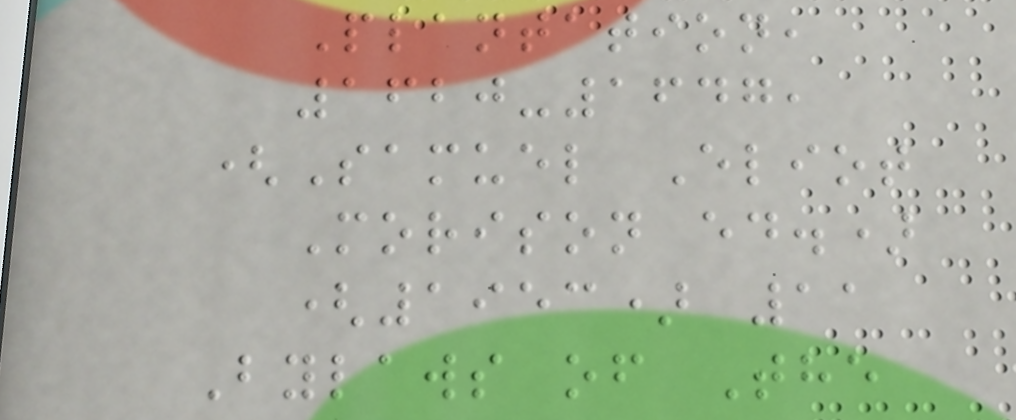Plantation,
1620-1647,
(Samuel Eliot
Morison ed.)
(1953) 11
Bylaws of The
